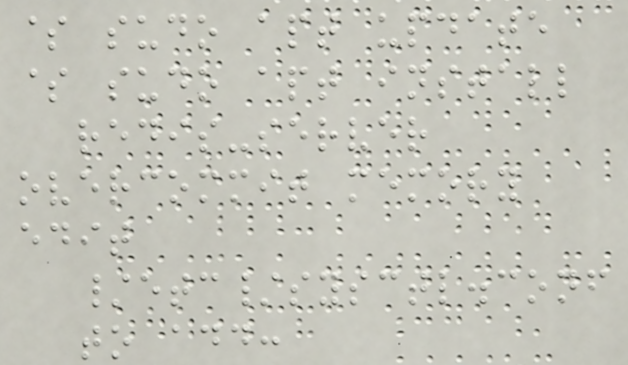$ sudo apt update
$ sudo apt install
redis-server
overcommit memory
edit
/etc/sysctl.conf
to add:
